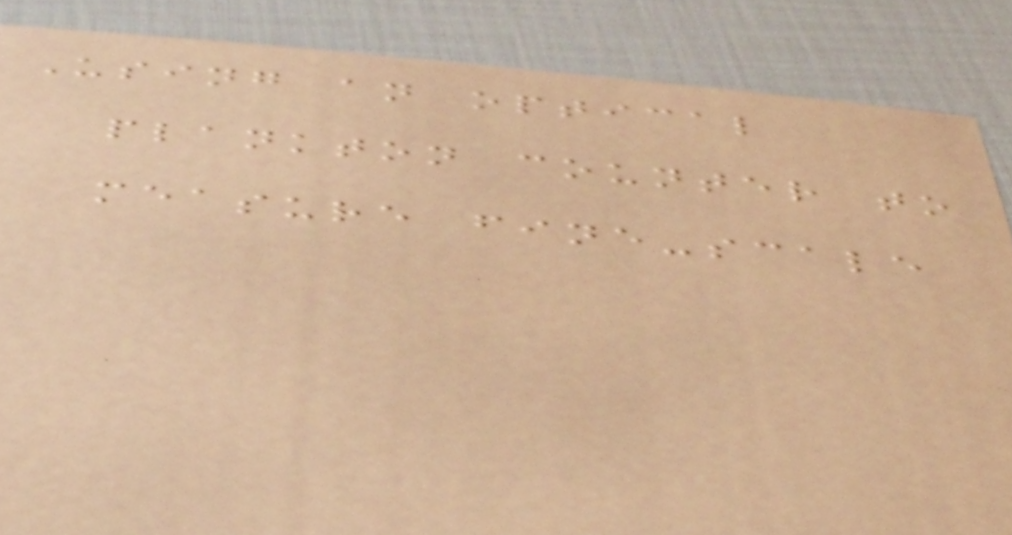Using an optical
plankton counter to
measure fine-scale
